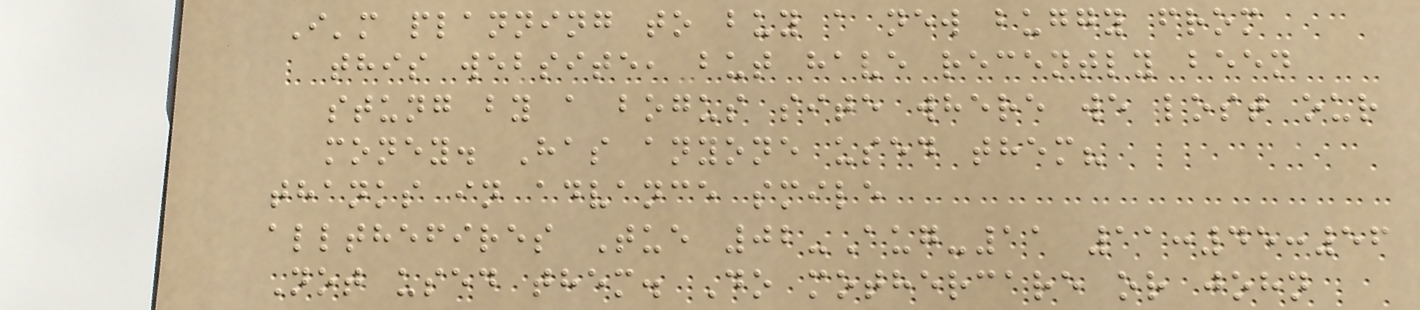I'm planning to buy a new buggy from
this website, but have recently been
stung by a bogus site where we lost our
money. Has anyone used them?
thanks in advance smile
allthefires Tue 02-Aug-11 11:45:56
Not used them. Do mothercare or john
